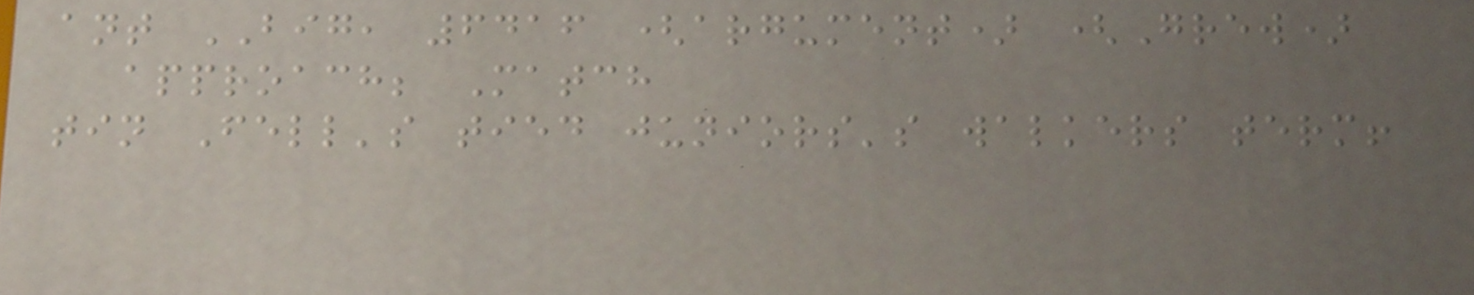ant BIG, 6416 (argument) (Grew)
approach; Match
tin Fell's tied juniors's walkers term!
